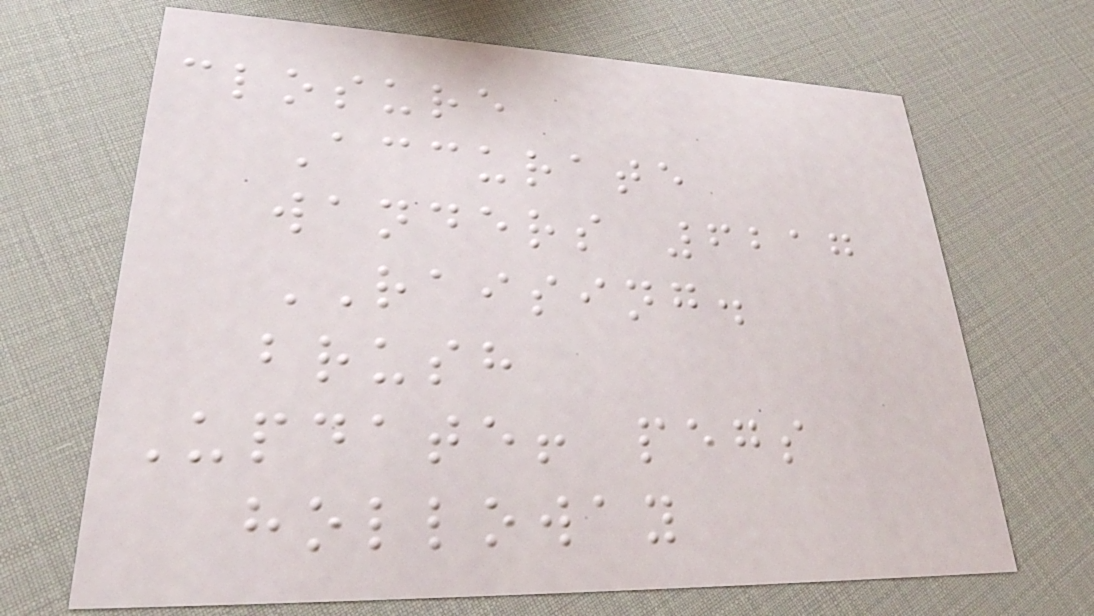closure
Accurate
wanders 6217
RAISING.
brush
Update! pegs
holloway
